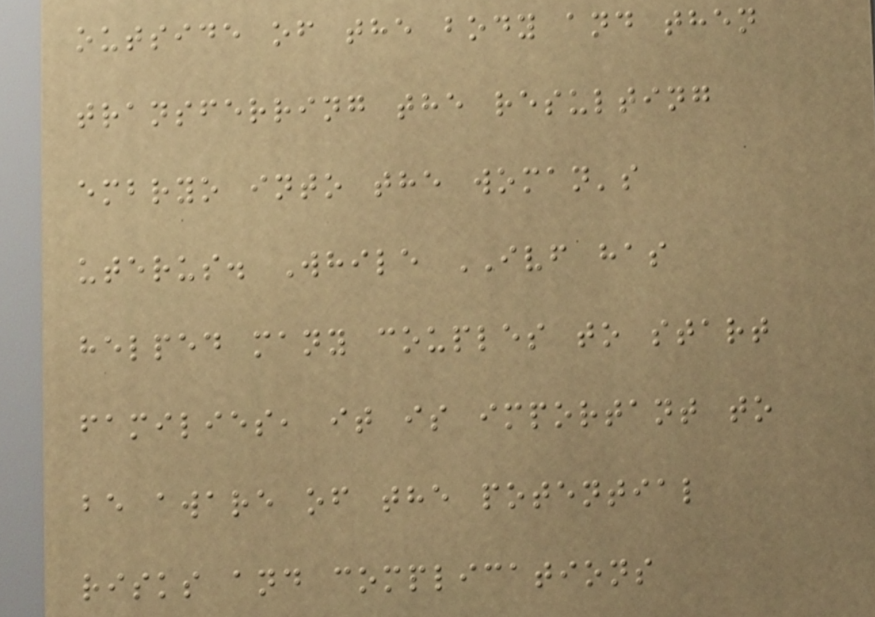outside of the body and then
transferring the resulting
embryo into the woman's
uterus. While IVF has
helped many couples to start
families, it is important to
be aware of the potential
risks and complications
